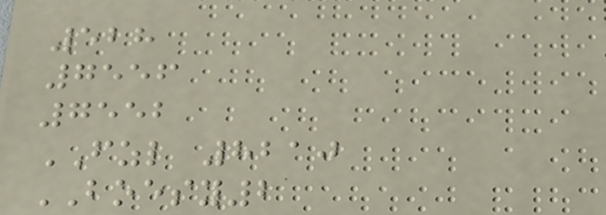528
7556
7552
FZL 8210
BOESY2
